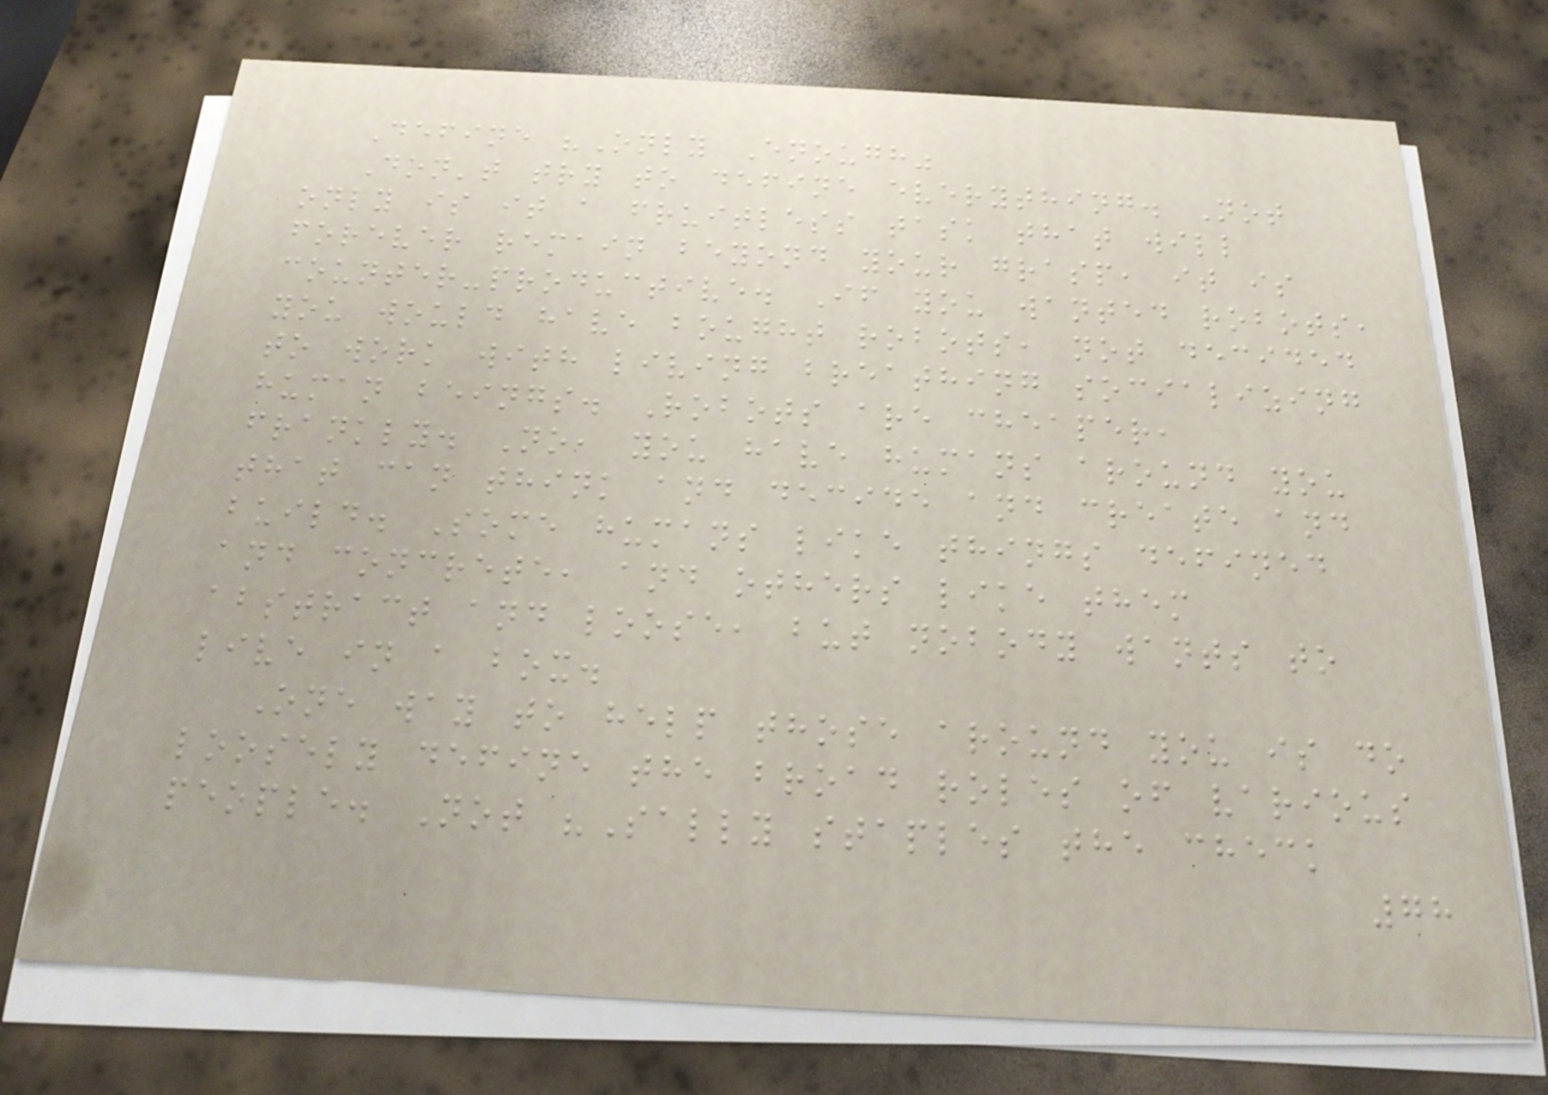Define "Only Enough"
Don't try to define everything. Not
only is it a fruitless task that will
forever remain beyond your grasp, it is
counter-productive. If you wanted robots,
you would have bought robots, not decided
to work with living breathing socializing
human beings. Robots are cheaper,
frankly. No, you have humans around you
that can think and decide and create and
build. Some humans like things defined
and concrete, and others like them
abstract and loose, but nobody wants to
live in a box.
One way to help those around you is do
loosely define the broad roles of various
people. Not "Sally staples the check
78
